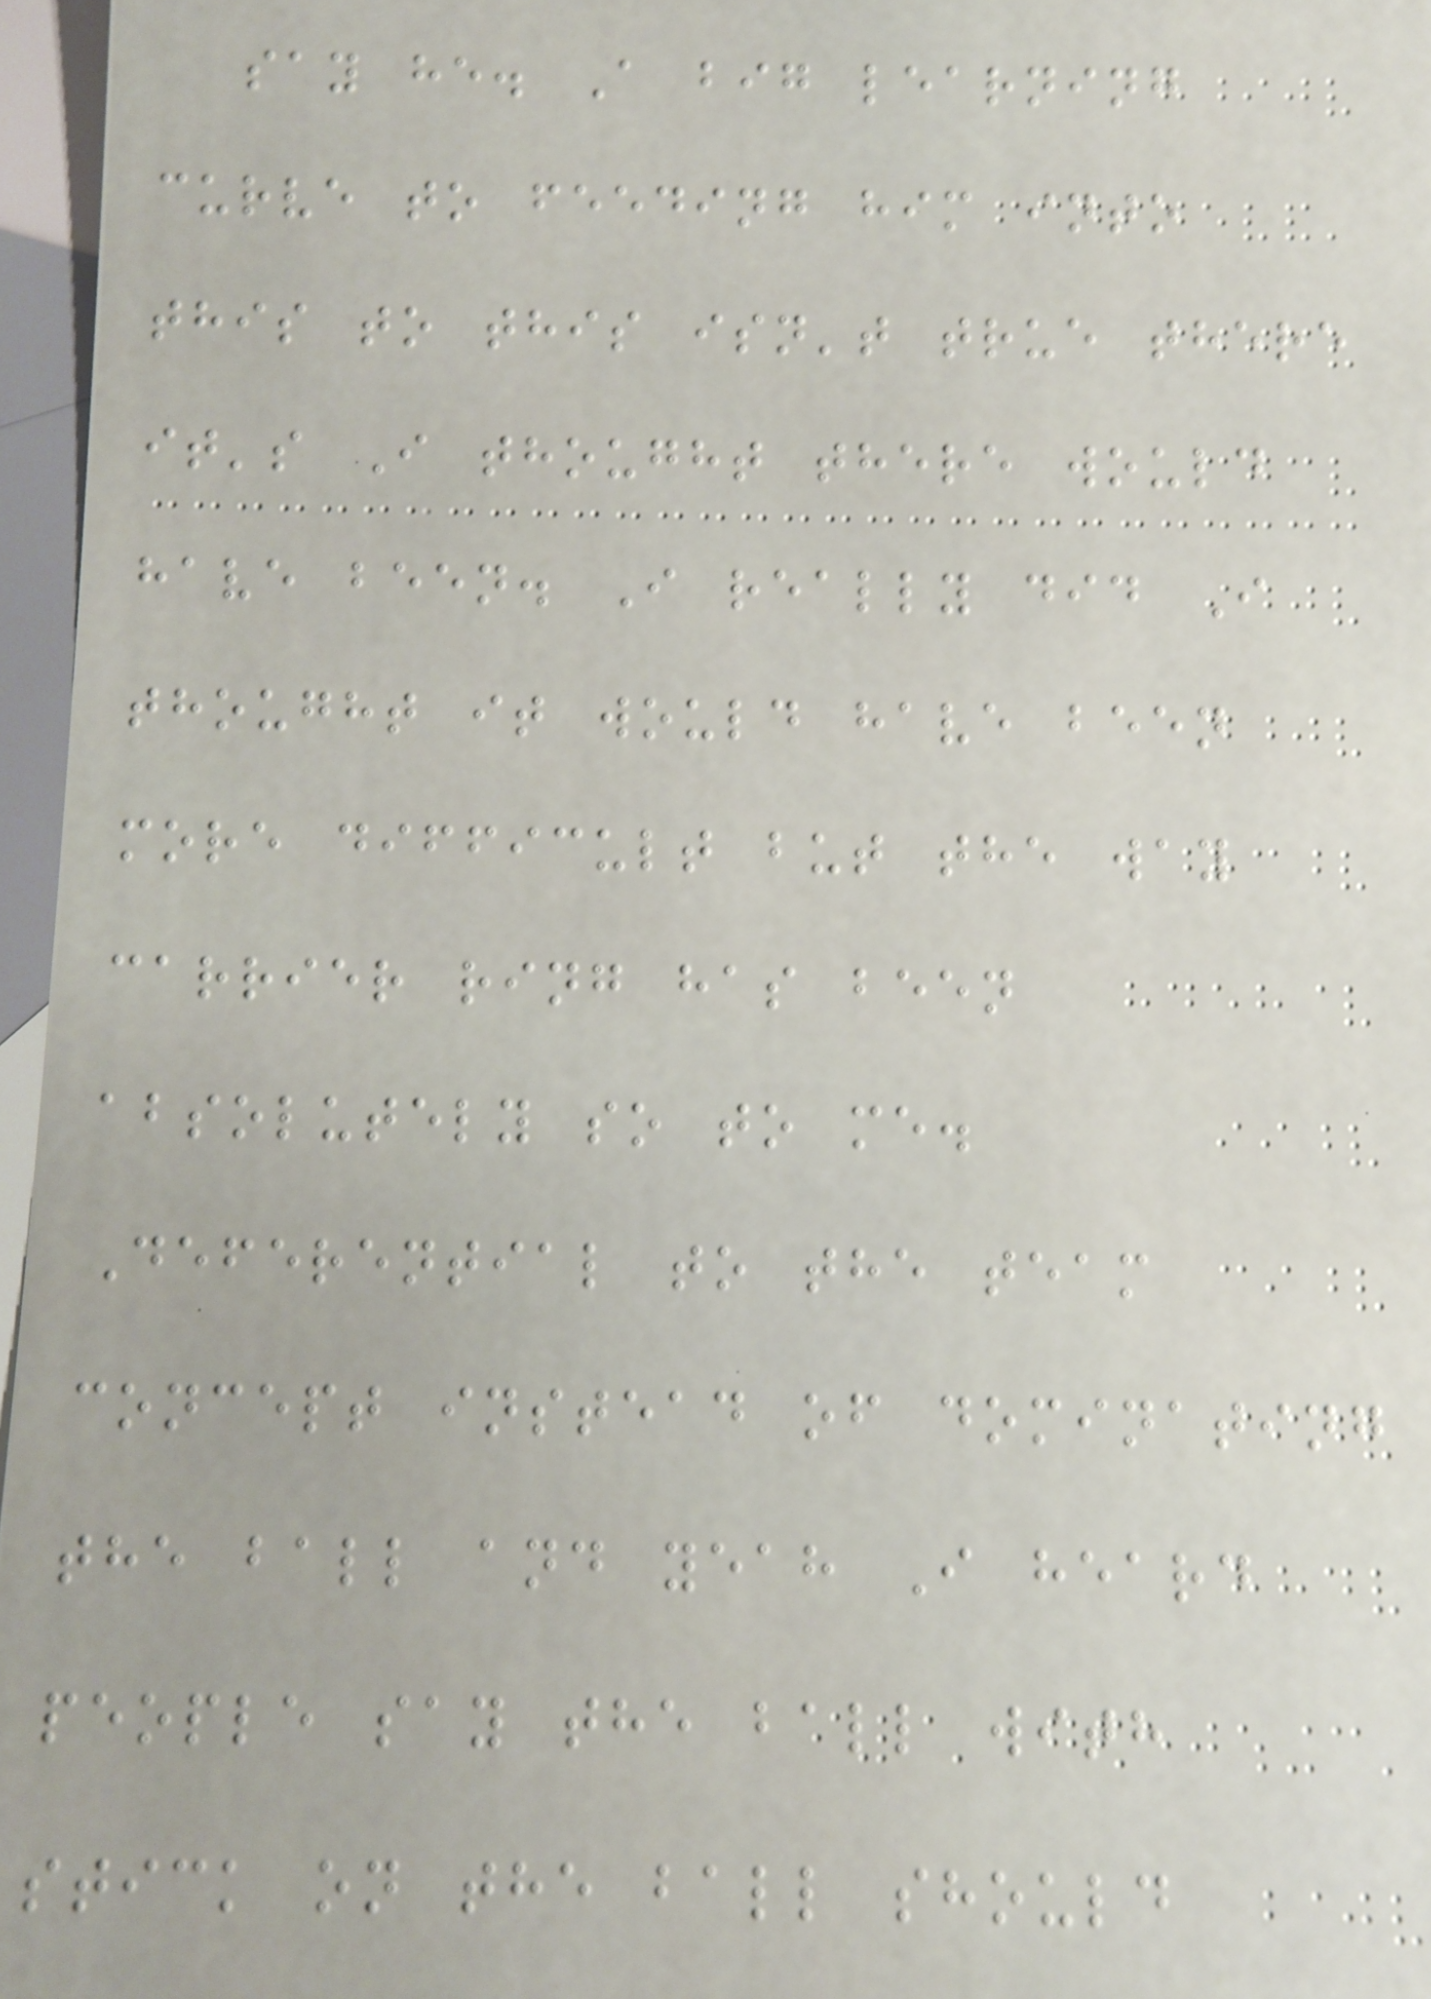say he. A big learning
curve to feeding him into
this to this isn't true there
it's I thought there would
have been. I really did I
thought it would have been
more difficult but the way
carrier ring has been
absolutely so to me.
Deferential to the team
concept instead of dominating
the ball and yeah I heard
people say the ball with
stick on the ball should
